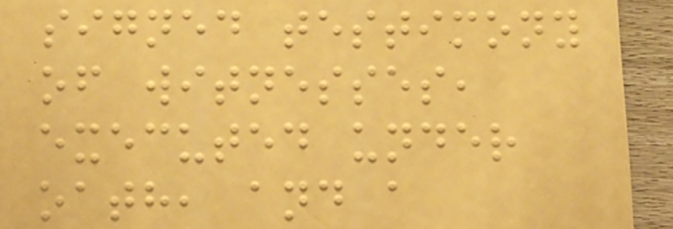signed testimony
of witnesses,
executed under
oath, and a
